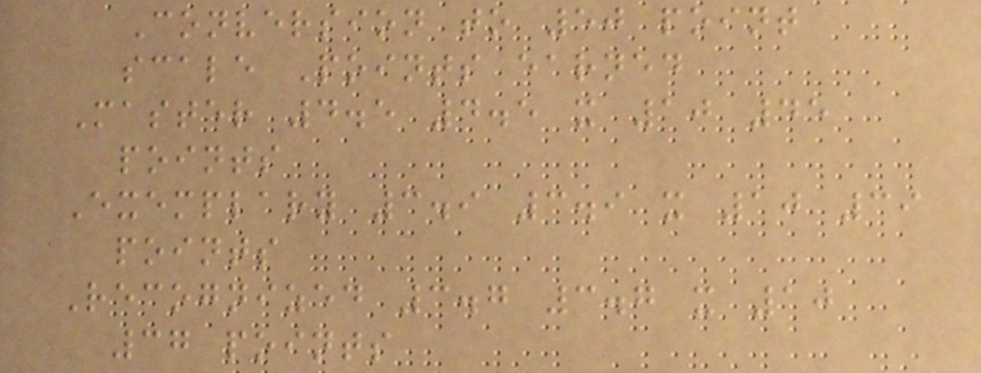Conversion to 50 point
scale Points earned
Master 4.5 4.5 x 10 45
points
Exemplary 3.9 3.9 x 10 39
points
Recognized 3.7 3.7 x 10
37 points
